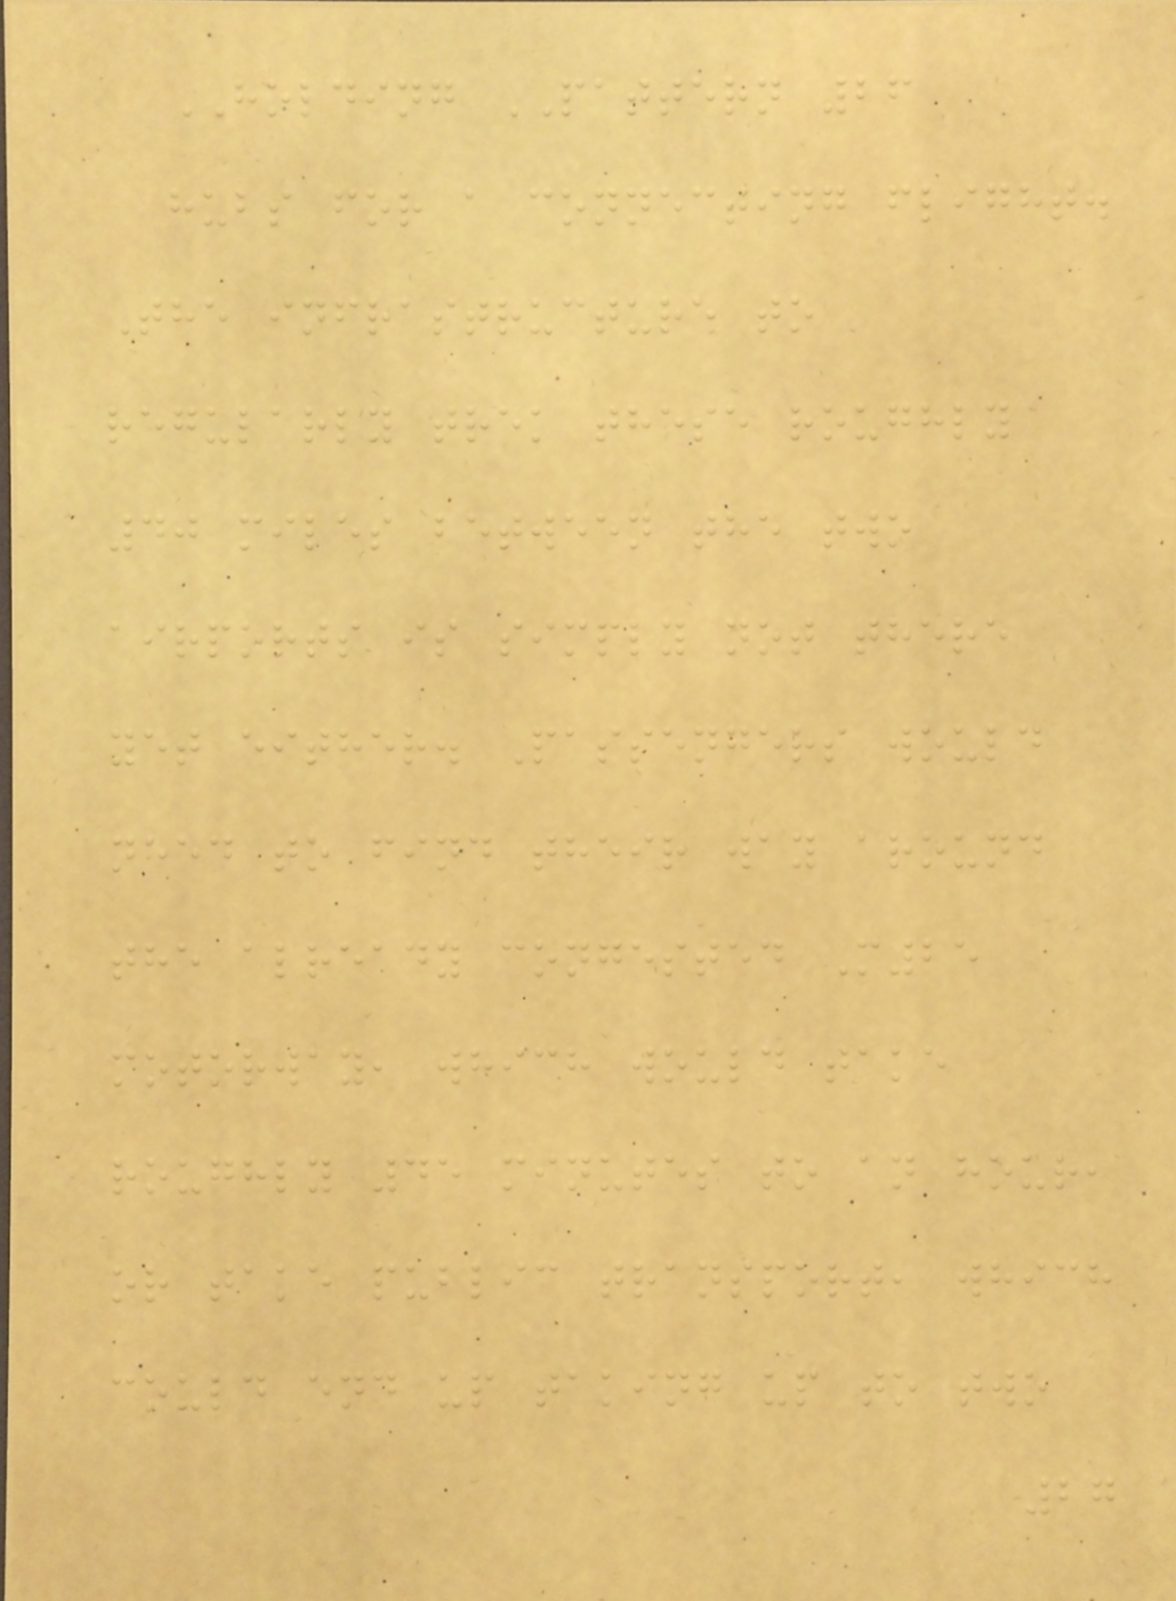HOLDING PATTERN 26
hubs for a connecting flight.
The infrastructure to
regularly trek these roughly
40 miles between the two
airports is simply not there
yet either. Passengers would
need to find their way around
the already congested M25
motorway, which would take
roughly 45 minutes to an hour,
or take public transport, which
could end up taking up to two
27
